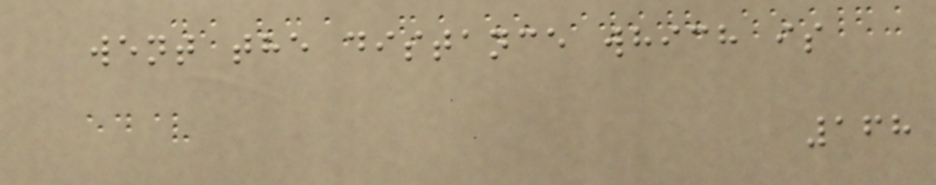went the distance which is
168
